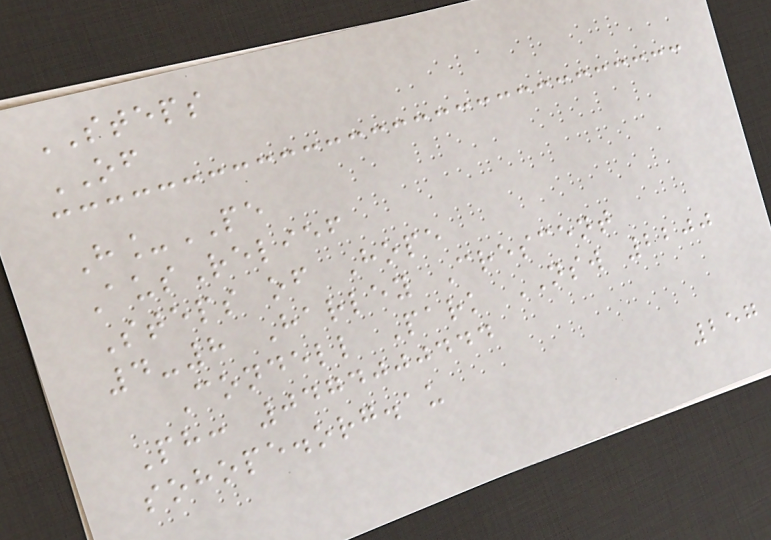STEPS
OF
H_PE
AusRelief
Steps of Hope
4-8 Harley Crescent
Condell Park NSW 2200
Ph: 0474000444
sohope.org.au
257
